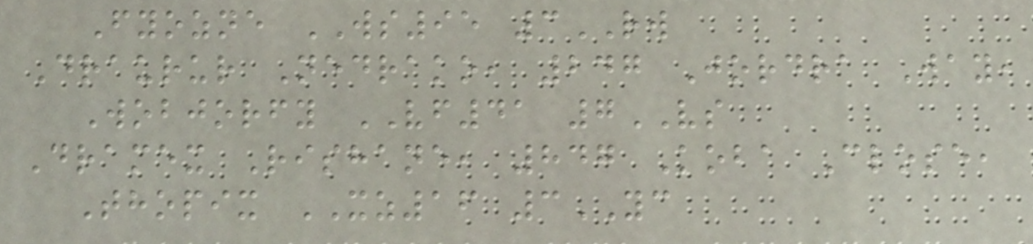Fyozne WS95 3RW
Draurur Nedrako, 247 Jordra Way,
Wobjorfy VF41 7VS
Dramex Rishane, 847 Koba Close,
Thopix XZ16 3YC
